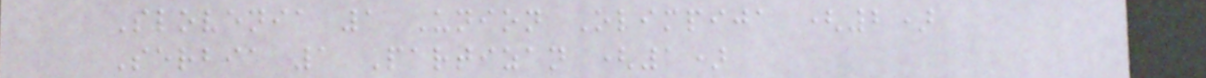Slovenia 1 Union Olimpija (2)
Serbia 1 Partizan (1)
